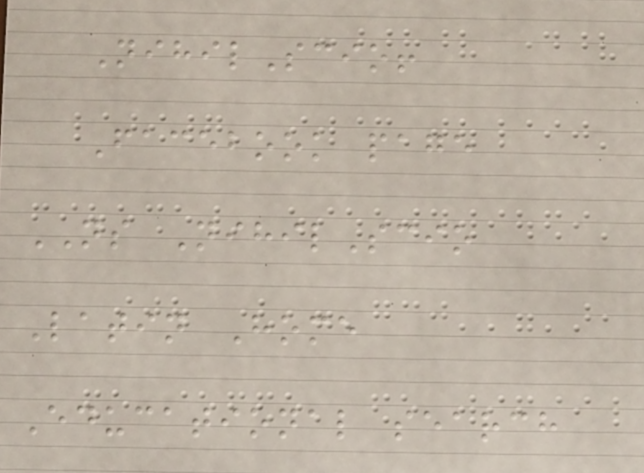NihilScio!
Facebook page
NS NihilScio
Latin Home
Educational search
